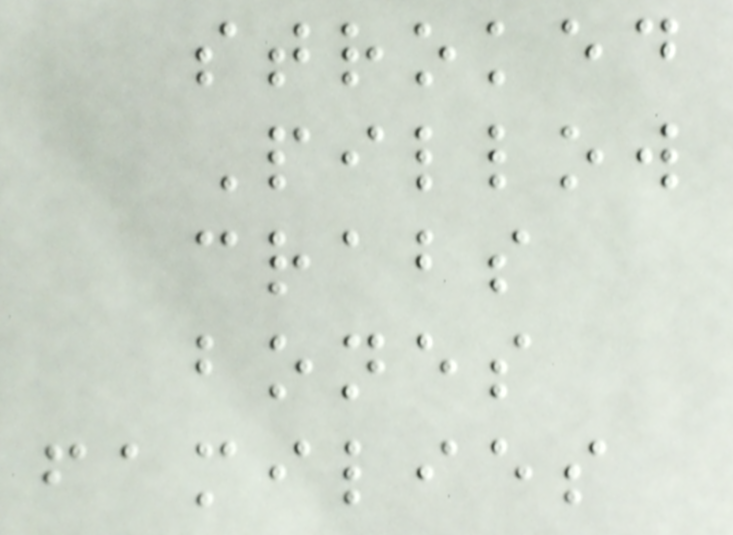stroked
Pillow
crabs
bones
families
